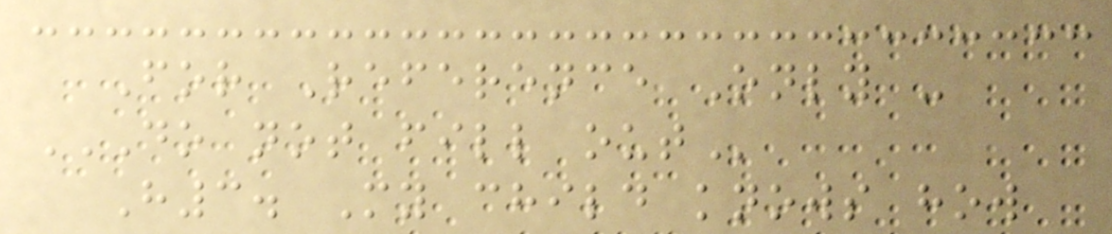For Reference Only -
DO NOT FILL OUT
H3. My child knows how
